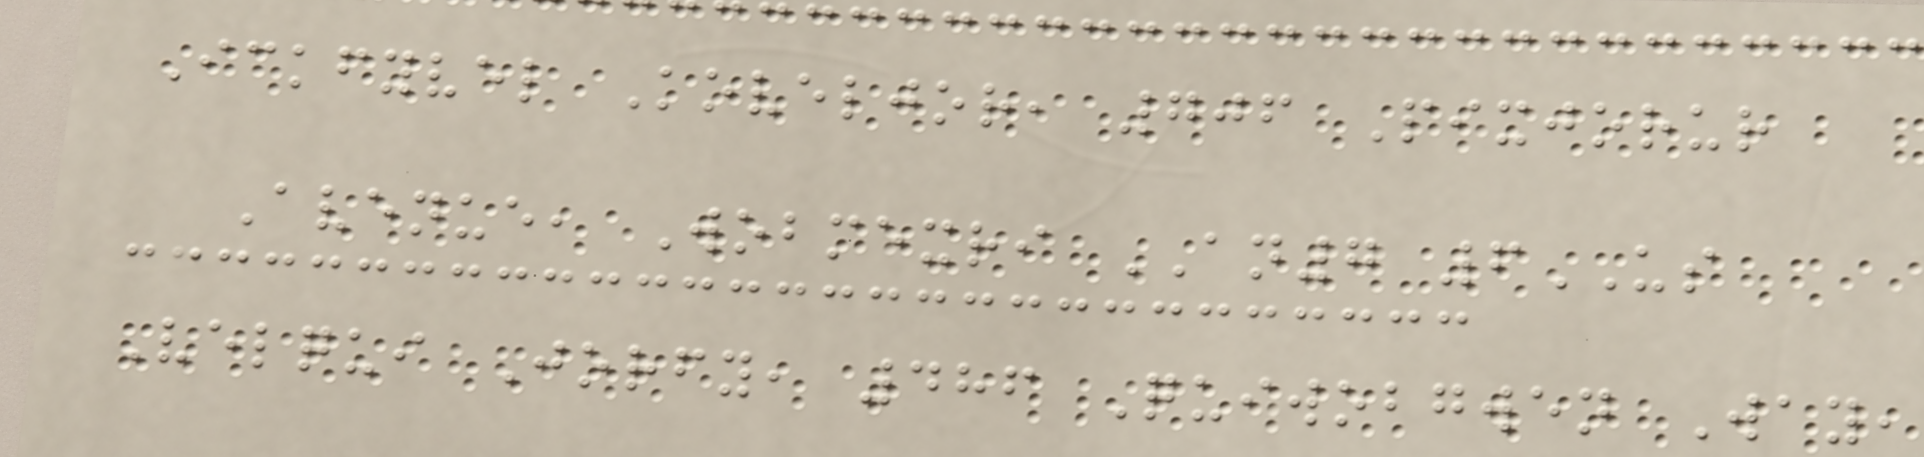Ickfyvel Koveljor, 706 Pixjorur
Avenue, Wobmexri AN7 6US
Velqui Jorfy, 486 Quiwobgwen Way,
